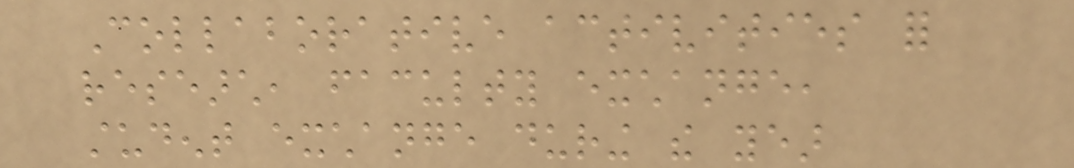Collaborative activities for
research, faculty exchange,
student exchange during the year
